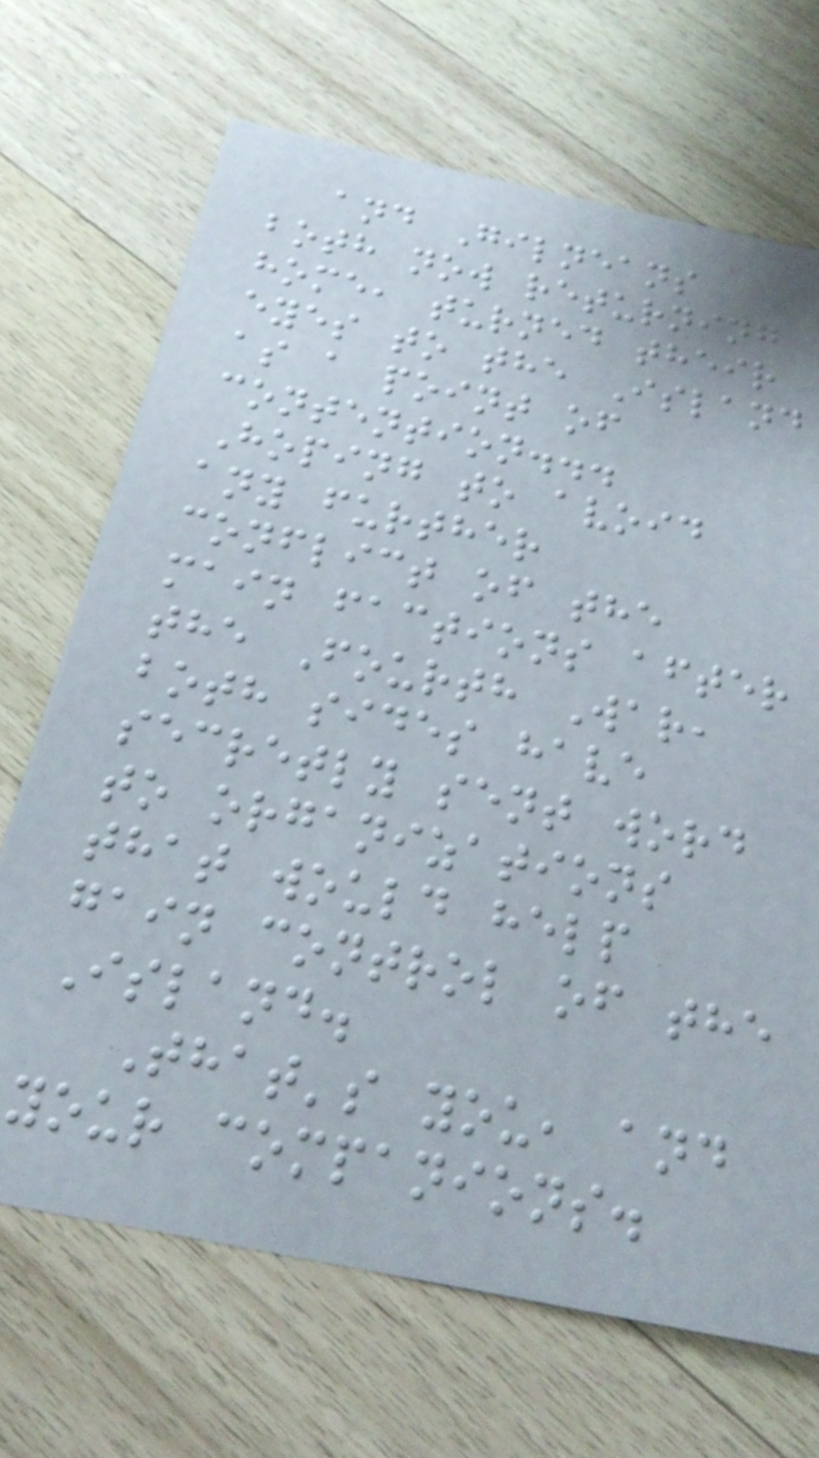and Gilneans
both now returning
home, turned their
eyes to the Island
as a point of
contention...
Hoping to avoid
any further
conflict of the
main factions after
the Fourth War,
both sides have
secretly sent word
to organizations
that would help
gain control of the
Island.
That's you, and
your companions.
